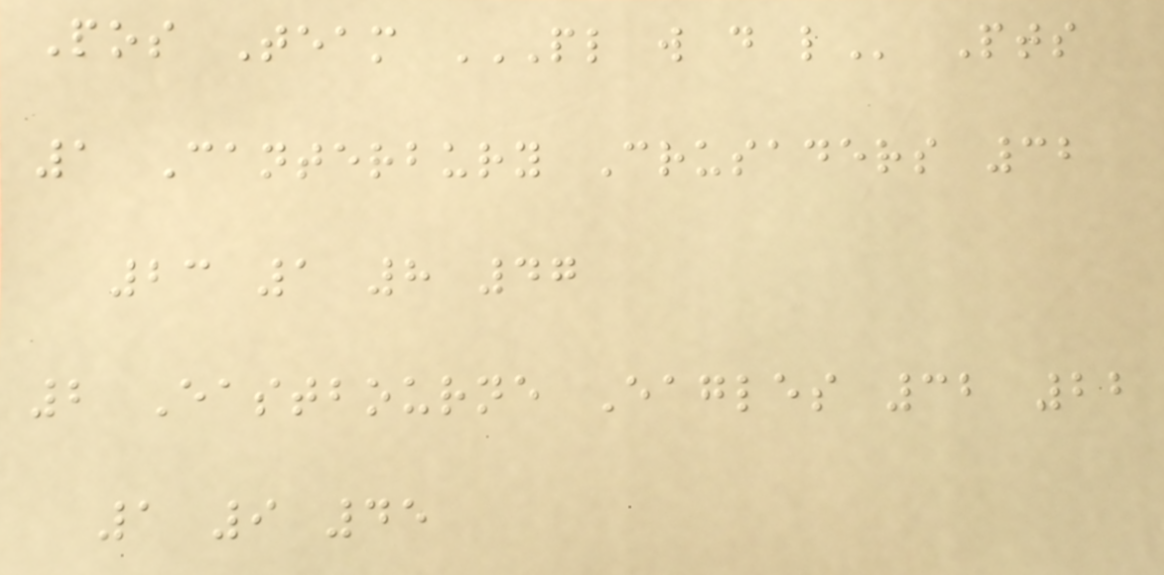Pos Team PL W D L Pts
1 Canterbury Crusaders 32
23 1 8 47
2 Eastbourne Eagles 32 22
1 9 45
